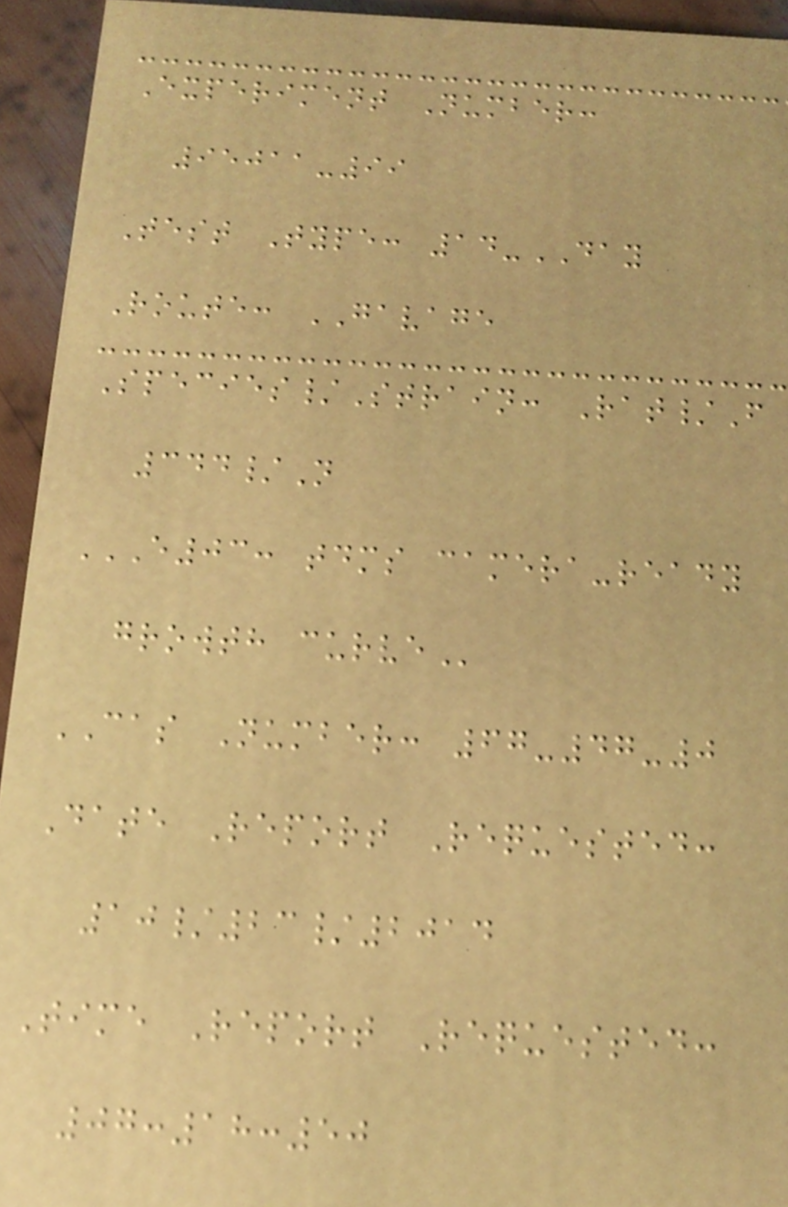Experiment Number:
95011-99
Test Type: 14-DAY
Route: GAVAGE
Species/Strain: Rat/F
344/N
E03: TDMS CAMERA-READY
GROWTH CURVE
CAS Number: 67-47-0
Date Report Requested:
10/23/2014
Time Report Requested:
07:18:50
